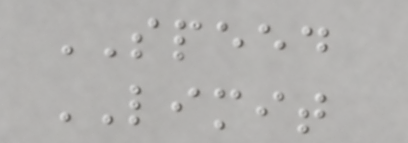SPEED
LIMIT
